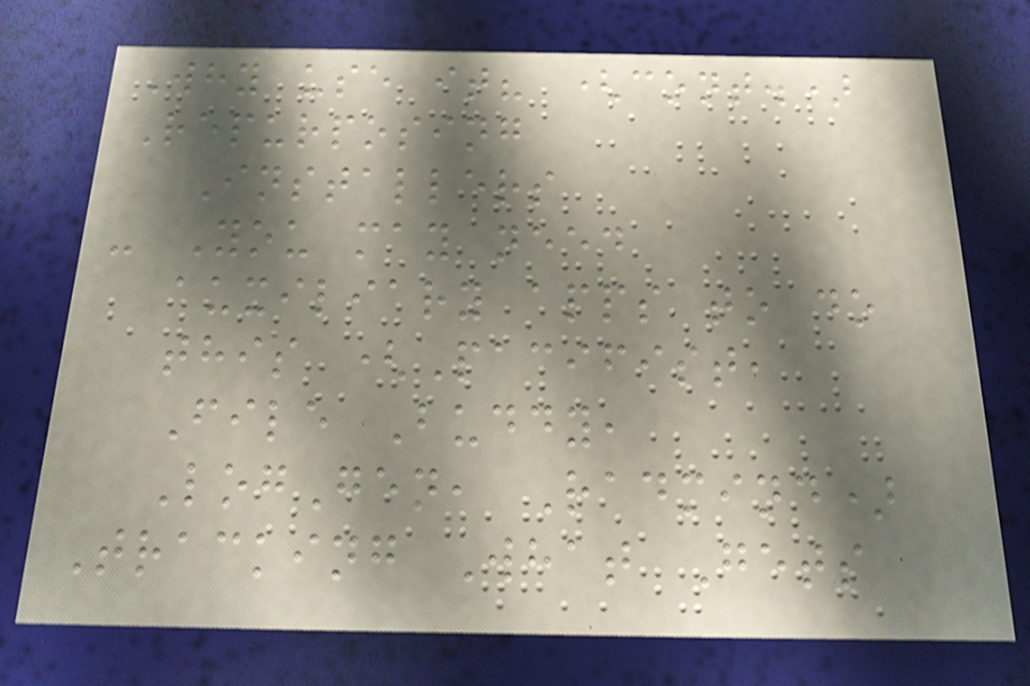Why use it? (cont.)
Repurposing
Installers
- You may need
auxiliary apps to do
this (Pacifist,
File Buddy,
LogGen, Radmind)
Tracking What Gets
